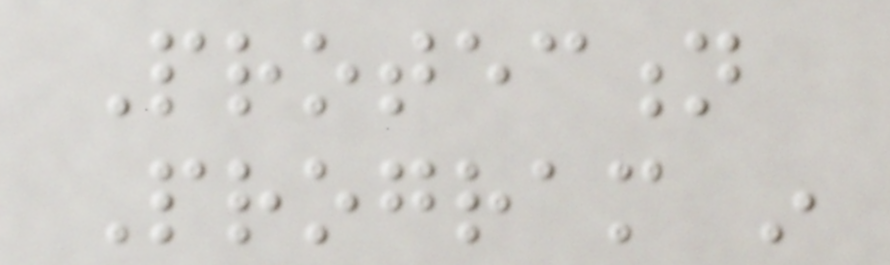Protection
Program in
